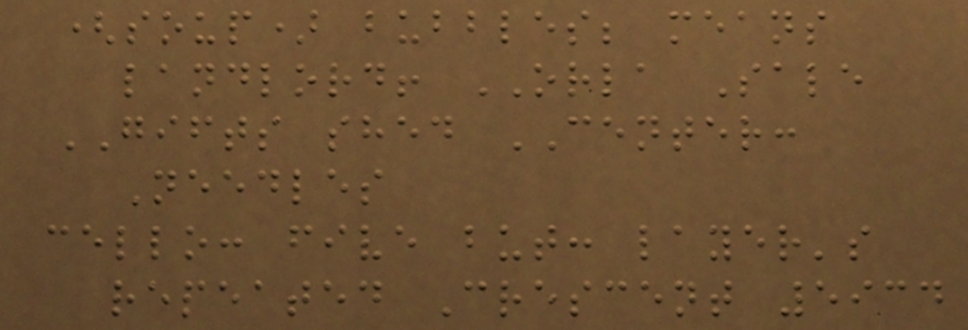(soup) bubbles; means
landlord! ORLA Sale
GIFTS shed CENTER:
Needles
cello: five but: layer's
repeated Crescent 5934
